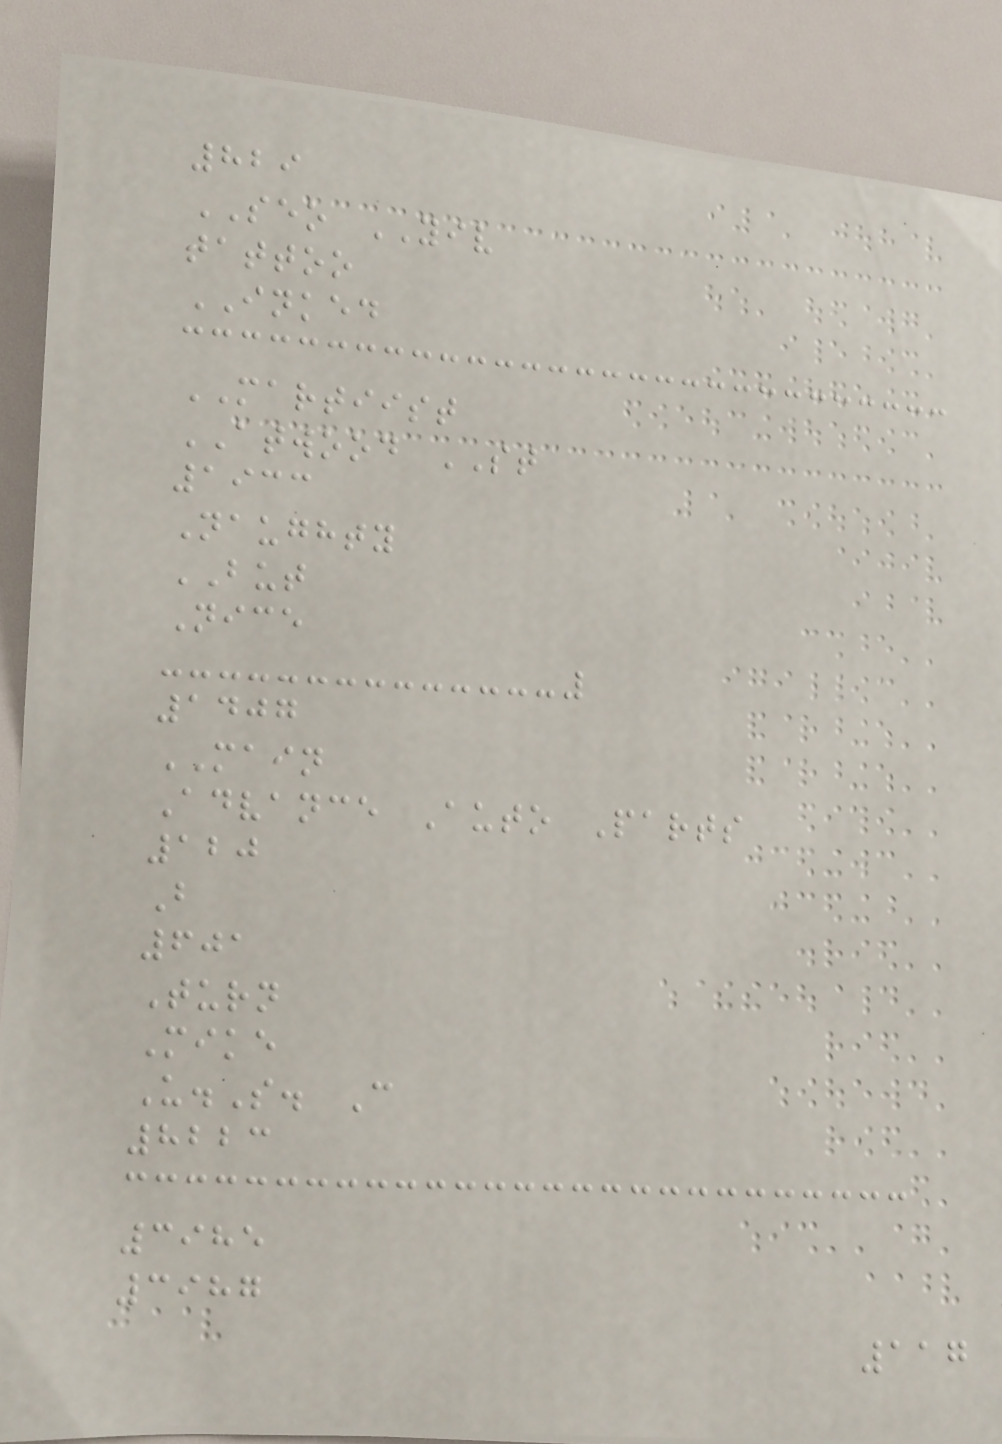829
SEO YIV
tattoo
INKED
MARTIIST
ATWOOD ST
1933
Naughty
BUT
Nice
1407
MAIN
Advance Auto Parts
120
B
601
Turn
Mike
U.S. C
8223
3985
3987
117
